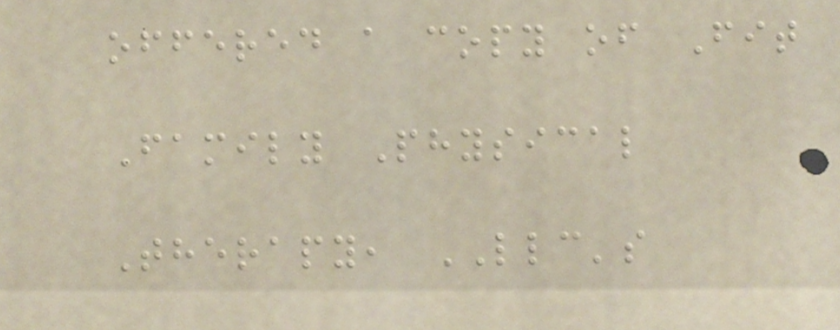offered a copy of Fit
Family Physical
Therapy, LLC's
